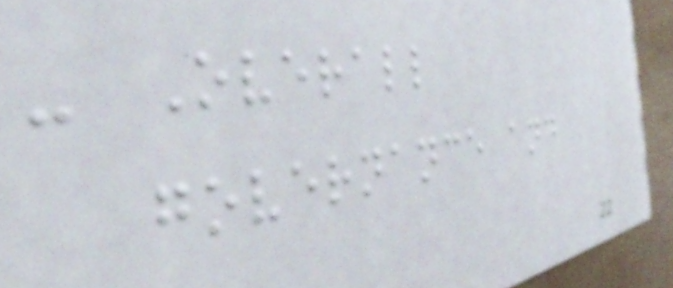- Overall
governance and
